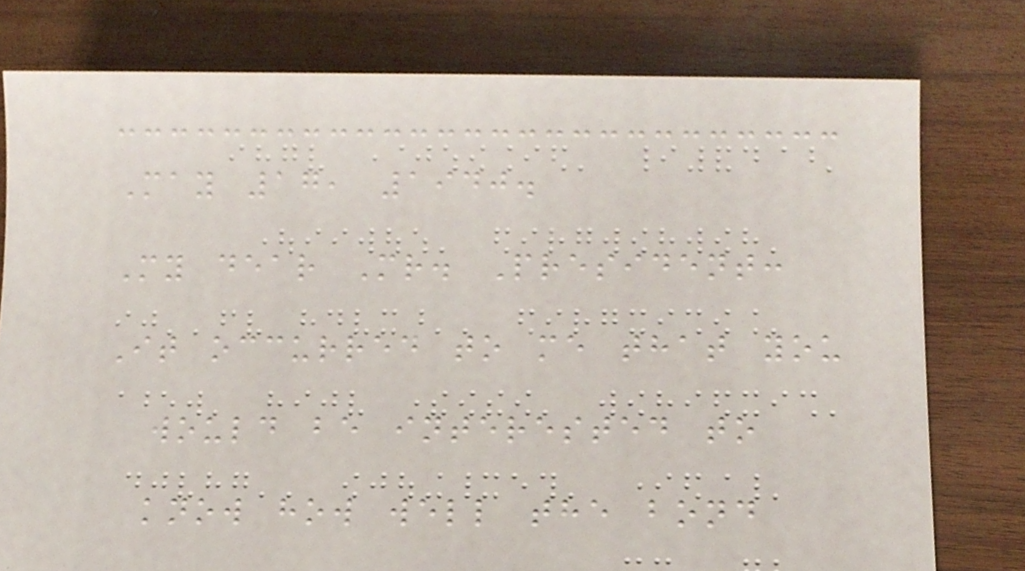May 17, 1940.
My dear Mr. President:
It occurred to me that you
would be interested to
know how well the bond
